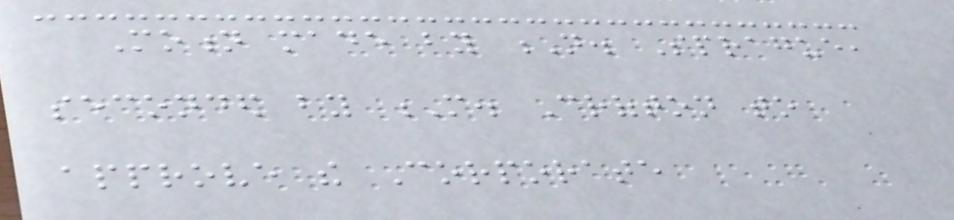Motion made by N. Sprague,
seconded by M. Crofton to
approve the Corporate
